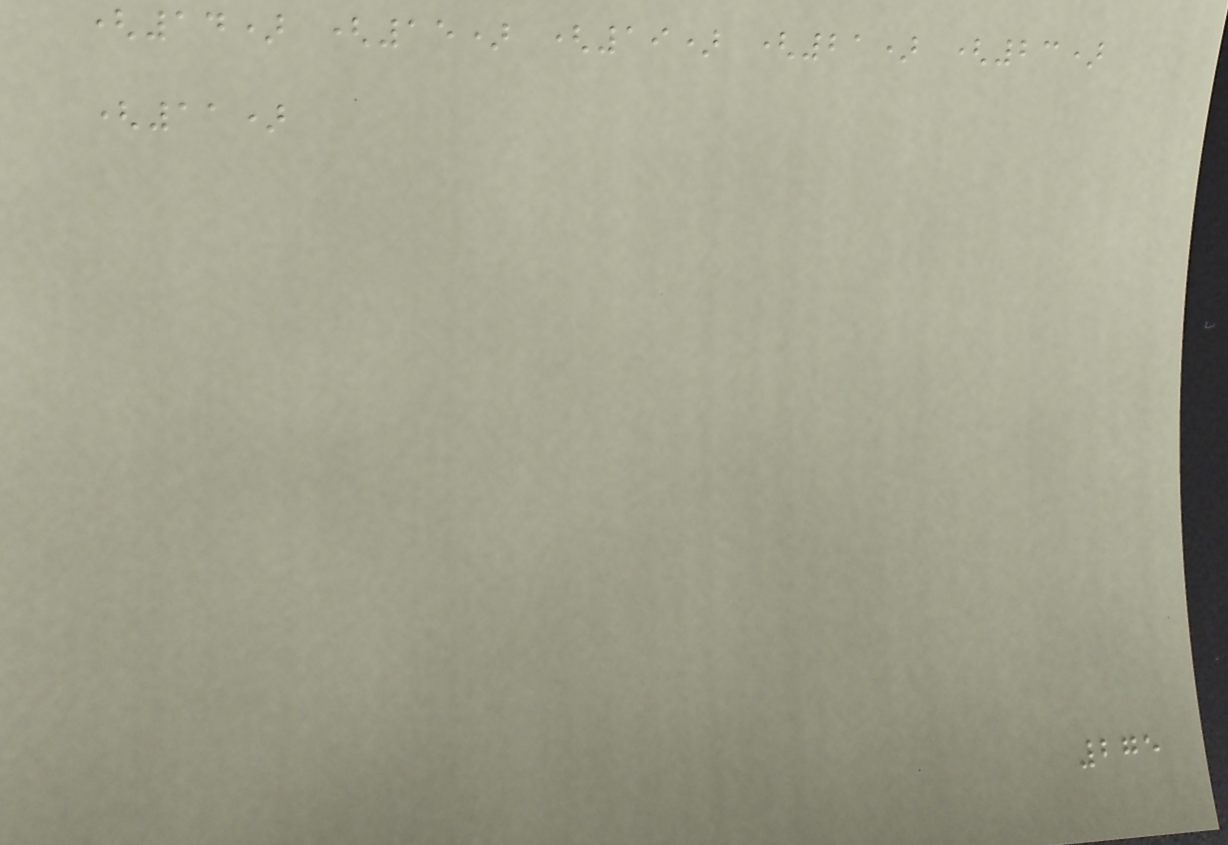(14) (15) (19) (21) (23)
(11)
275
